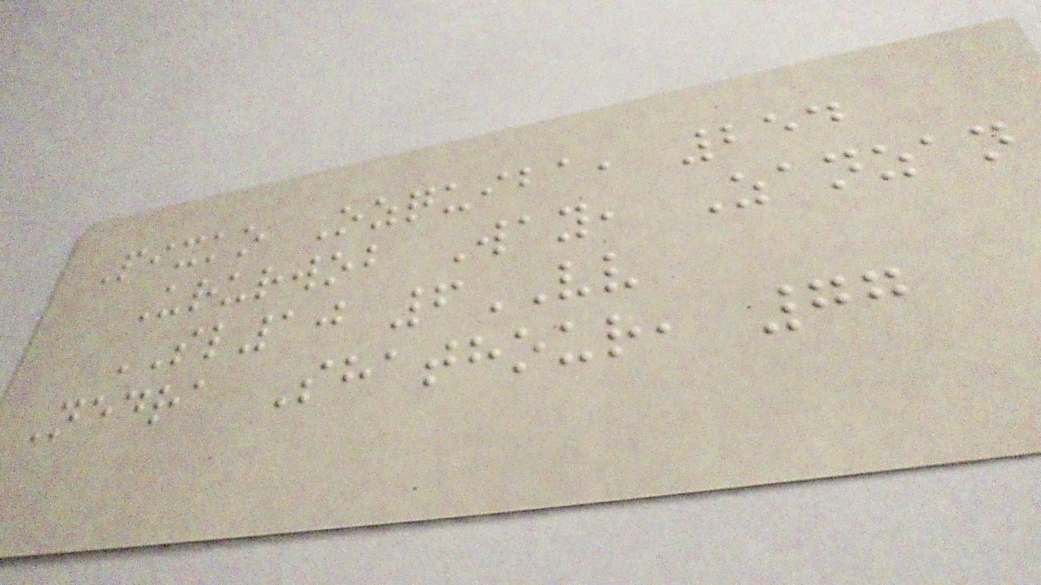Pixko Ozquiba, 254
Ururwob Way, Zanzan
SL10 6VV
Nedra Shathour, 77
